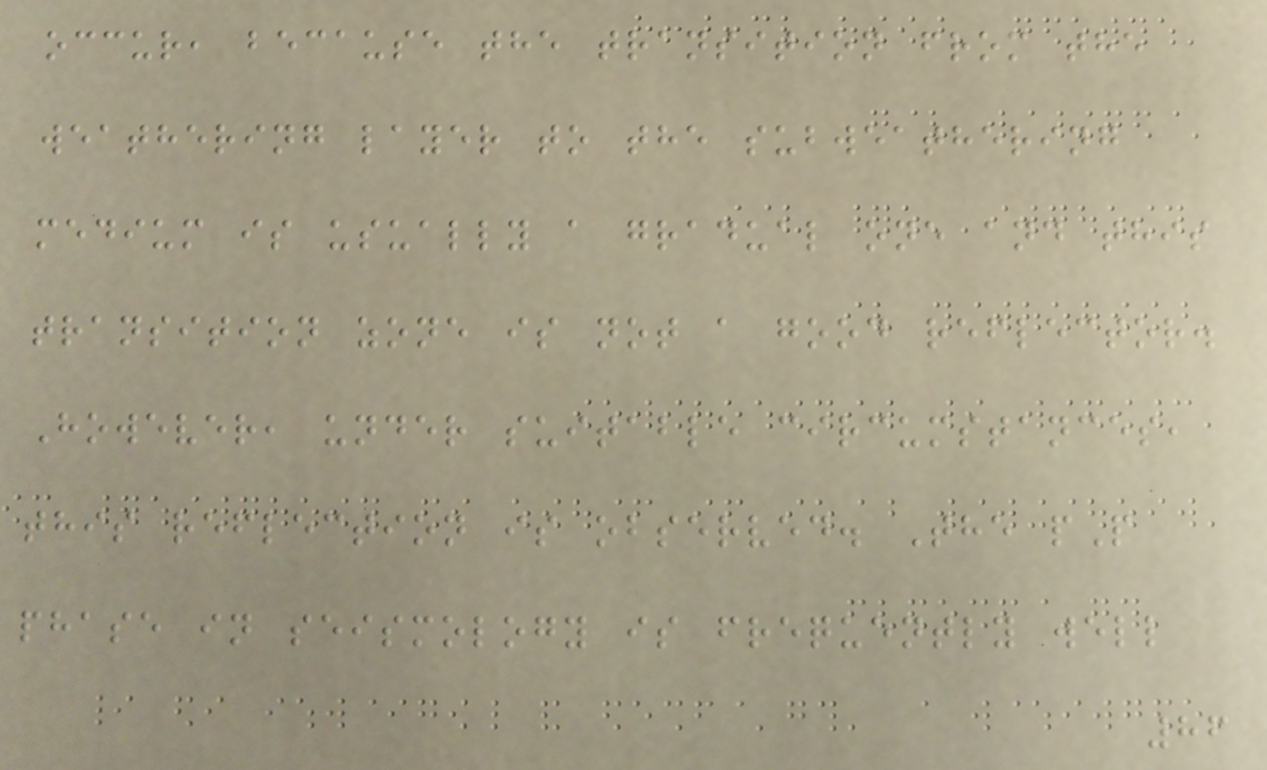occur, because the transition from the
weathering layer to the subweathering
medium is usually a gradual one and this
transition zone is not a good reflector.
However, under suitable circumstances,
this reflection is observed. The pP
phase in seismology is frequently well
86
